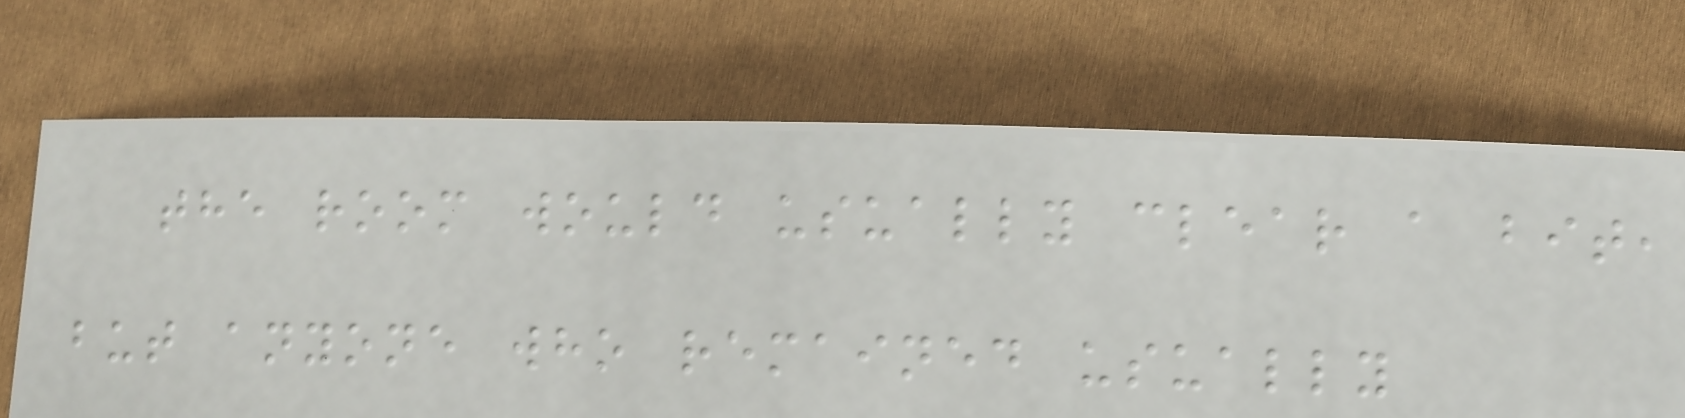the room would usually clear a bit,
but anyone who remained usually
